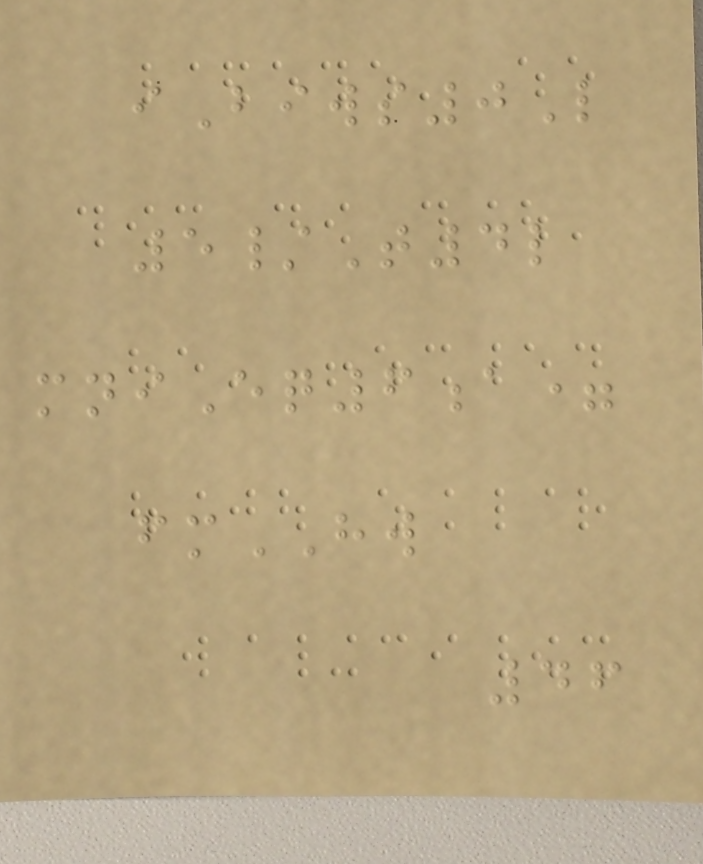iBiws0L
5/T4l
mniEq6a=
fmHW
46
